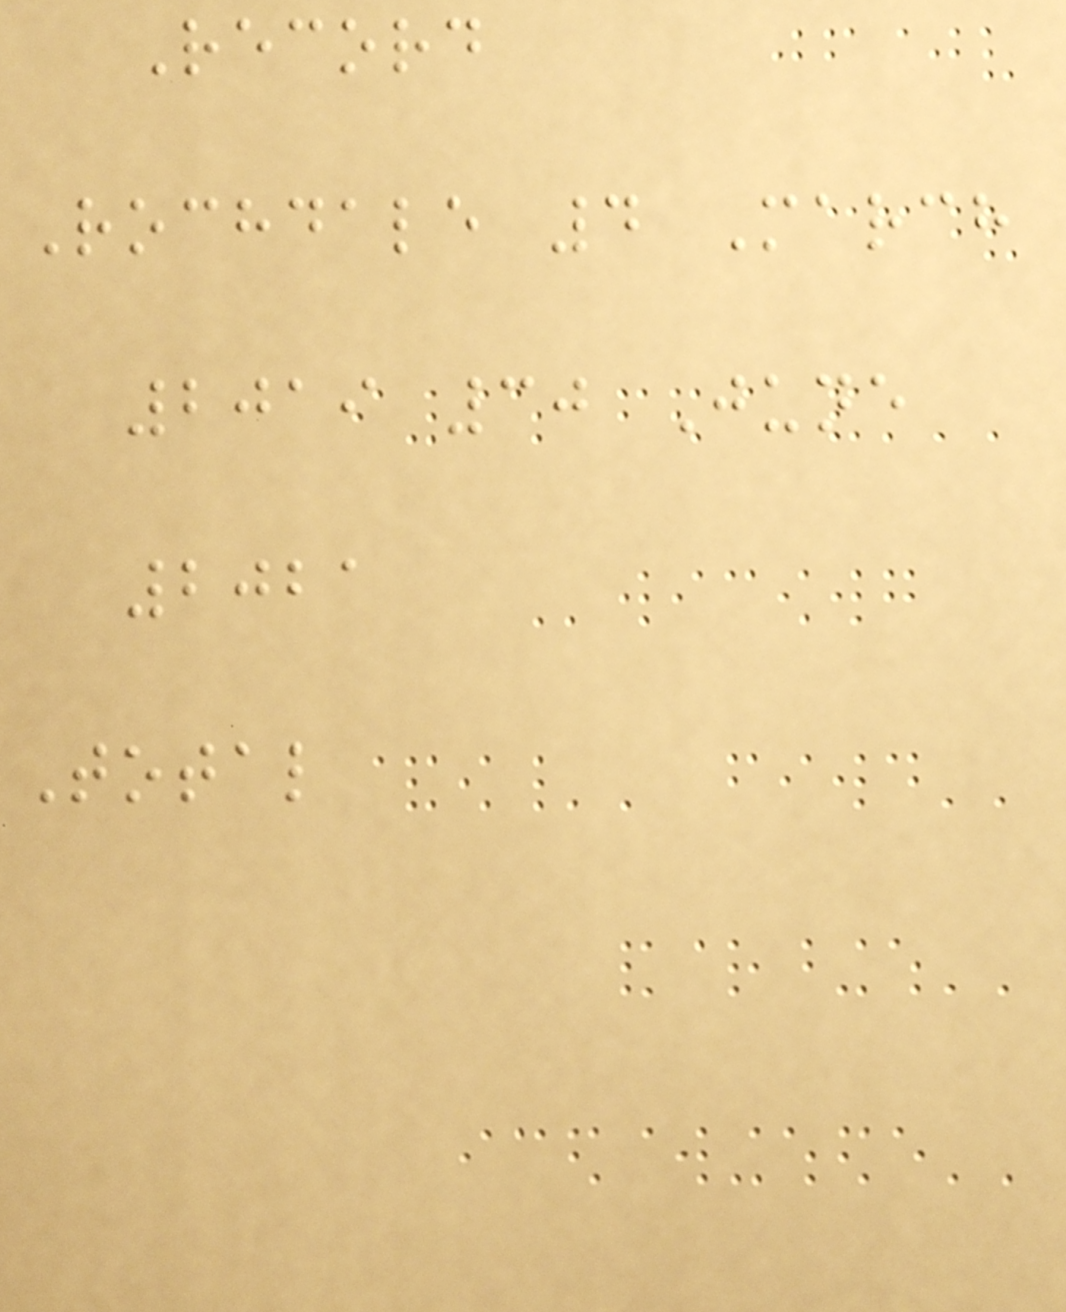Record
Rochdale 4 March
2019 30 June
2021
Total
